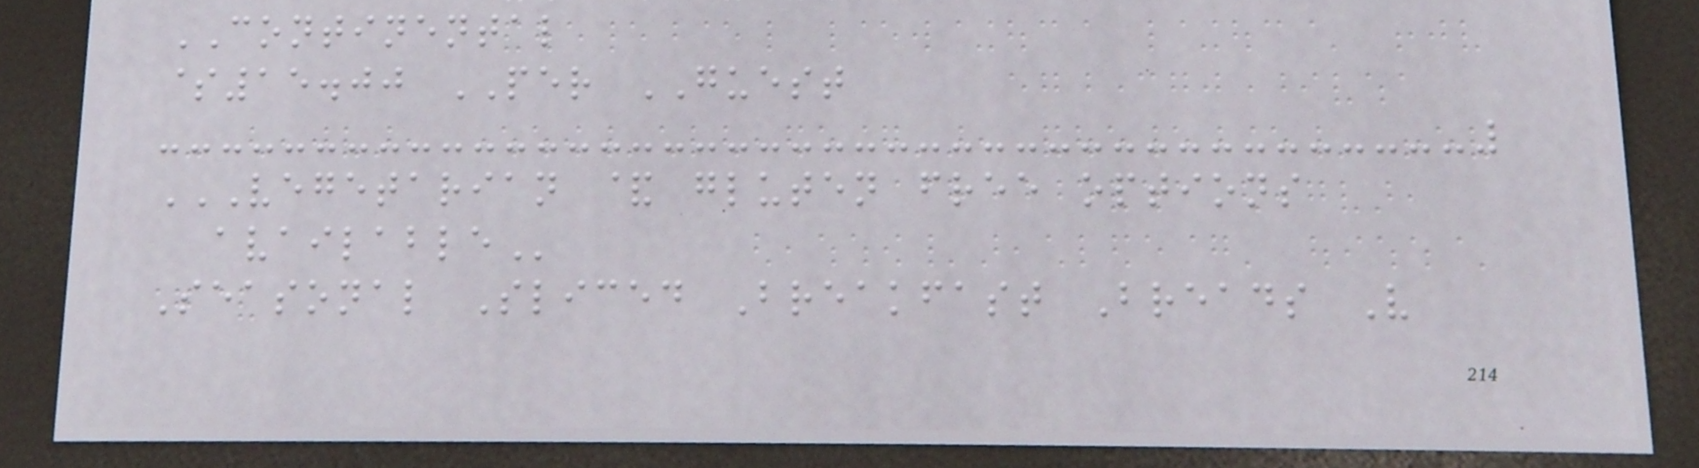CONTINENTAL
$15.00 PER GUEST
VEGETARIAN & GLUTEN FREE OPTIONS
AVAILABLE
Seasonal Sliced Breakfast Breads V
